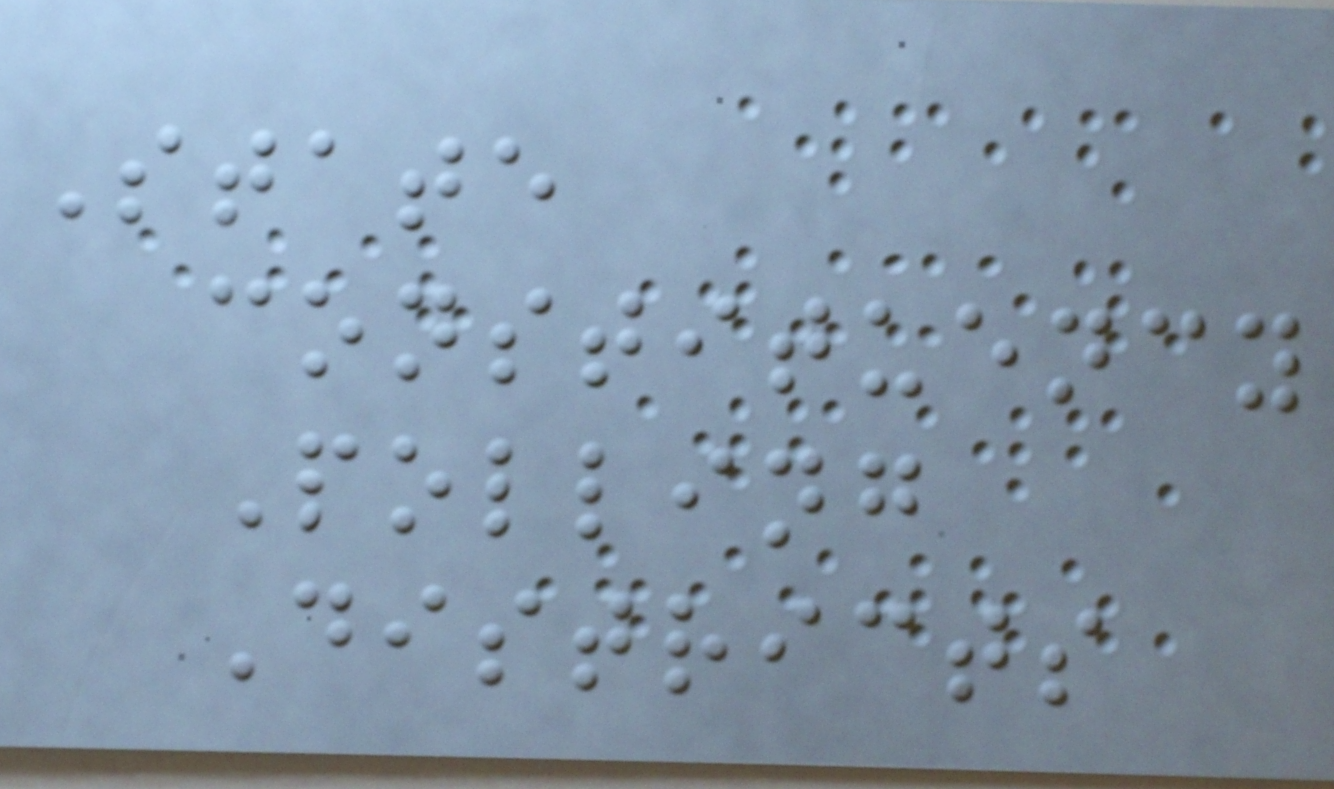State
constituency
Polling
Districts
